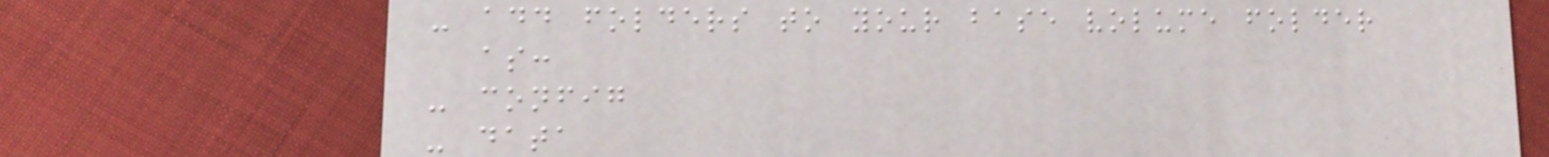- add folders to your base volume folder
as:
- config
- data
